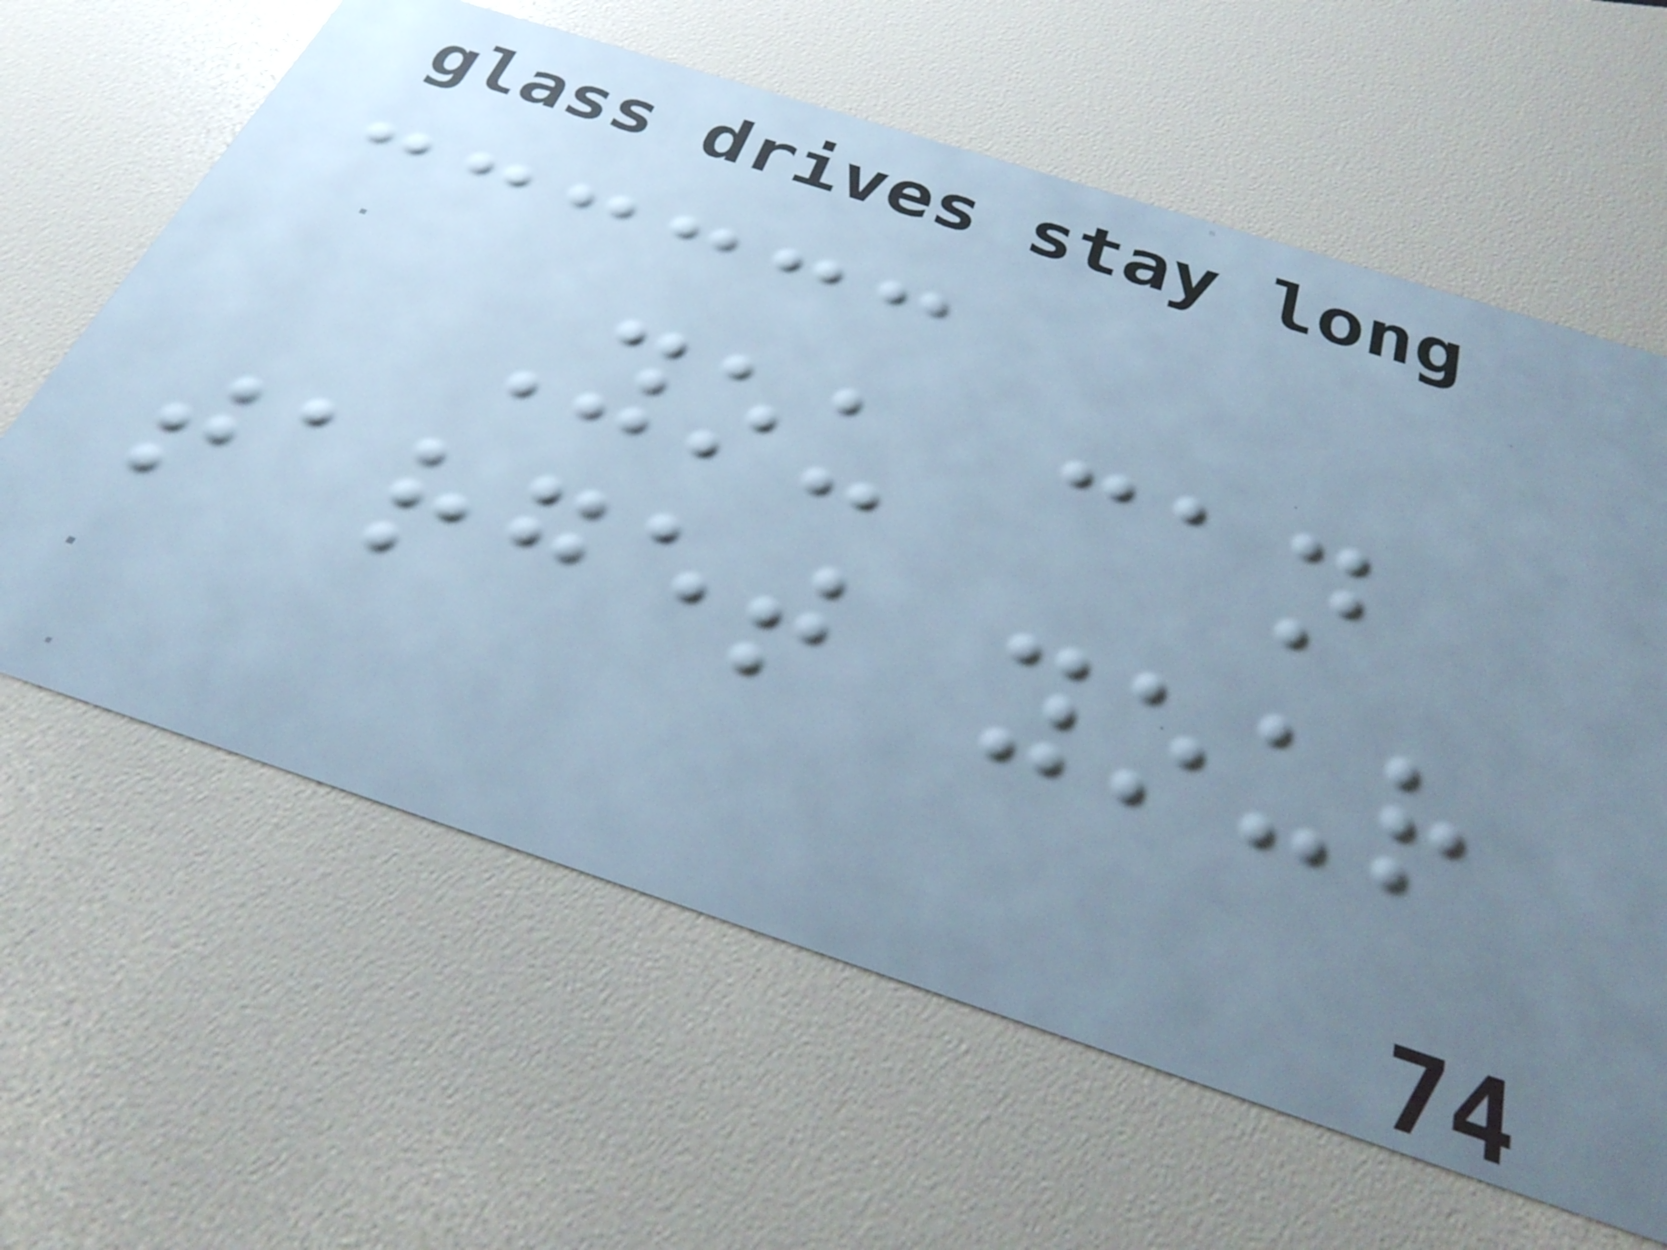You can
target your
